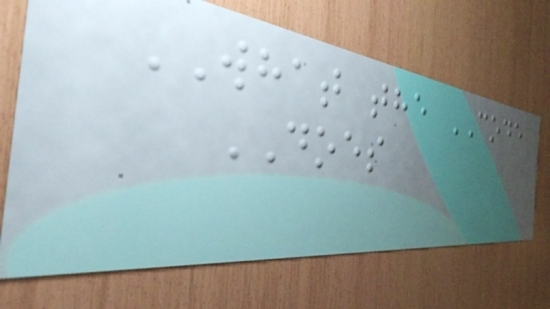WHAT the CODE
DOES
